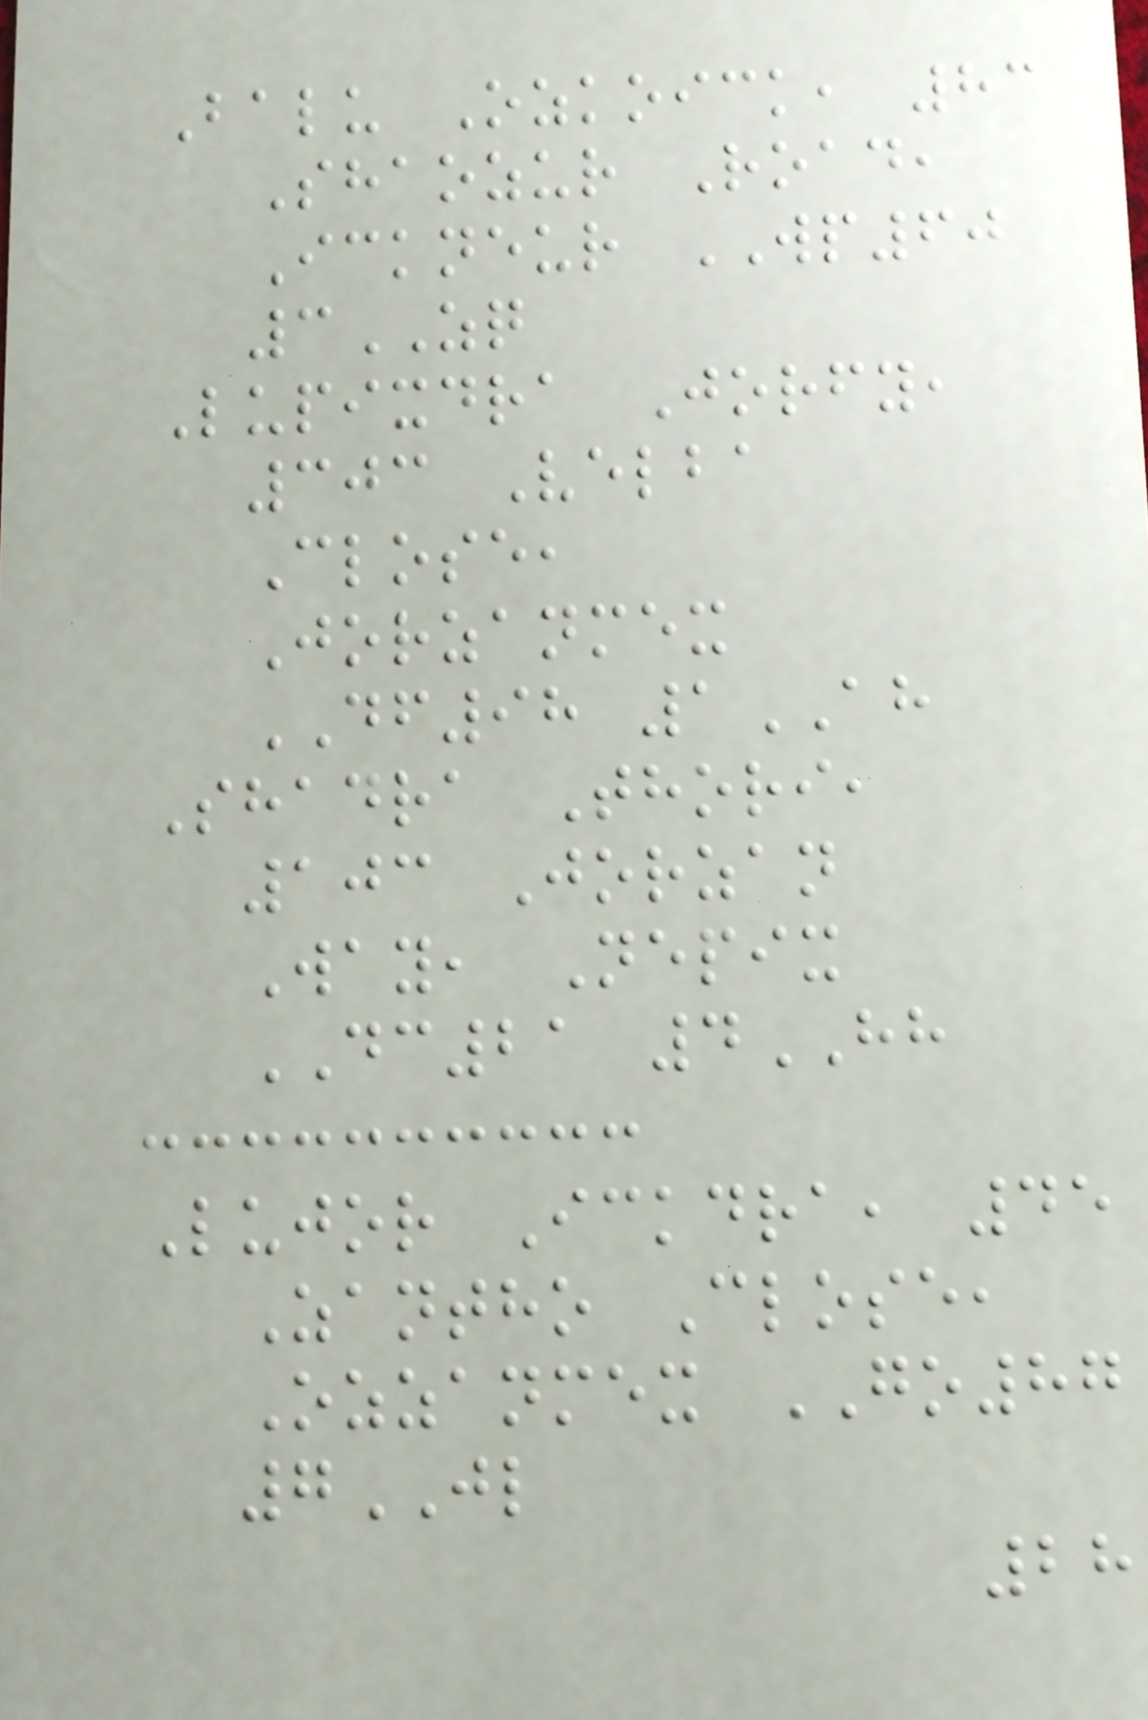Balu Ozkoick, 83
Shaozur Road,
Ickneur WP60
3ZQ
Lupixdra Jorfy,
303 Velba
Close,
Jorzanmex
DF98 1AH
Shadra Thori,
103 Jorzan
Way, Nepix
DC21 4HH
Lujor Ickdra, 45
Zantho Close,
Ozzanmex GO87
7JL
28
